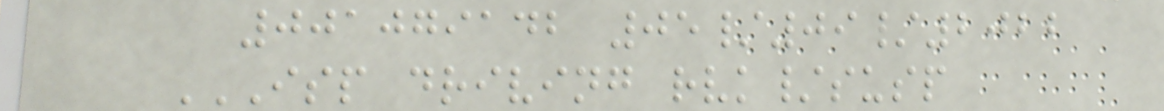001079142 05/09/2022
ISP DRIVING RVK/SUSP
